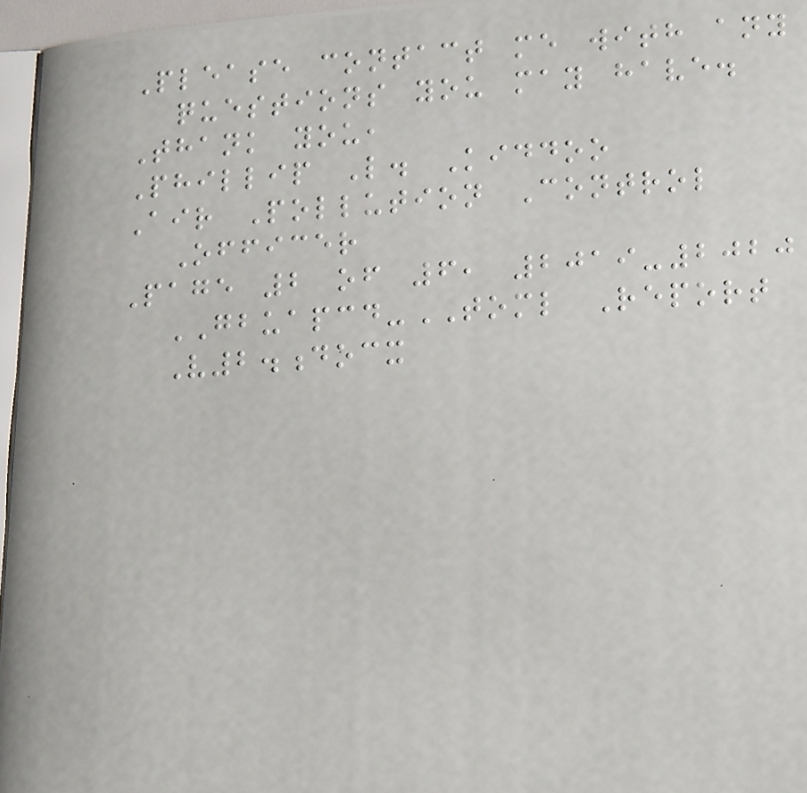Please contact me with any
questions you may have.
Thank you,
Phillip L. Kiddoo
Air Pollution Control
Officer
Page 2 of 6, 2019-2020
GBUAPCD-TOML Report
V2.docx
